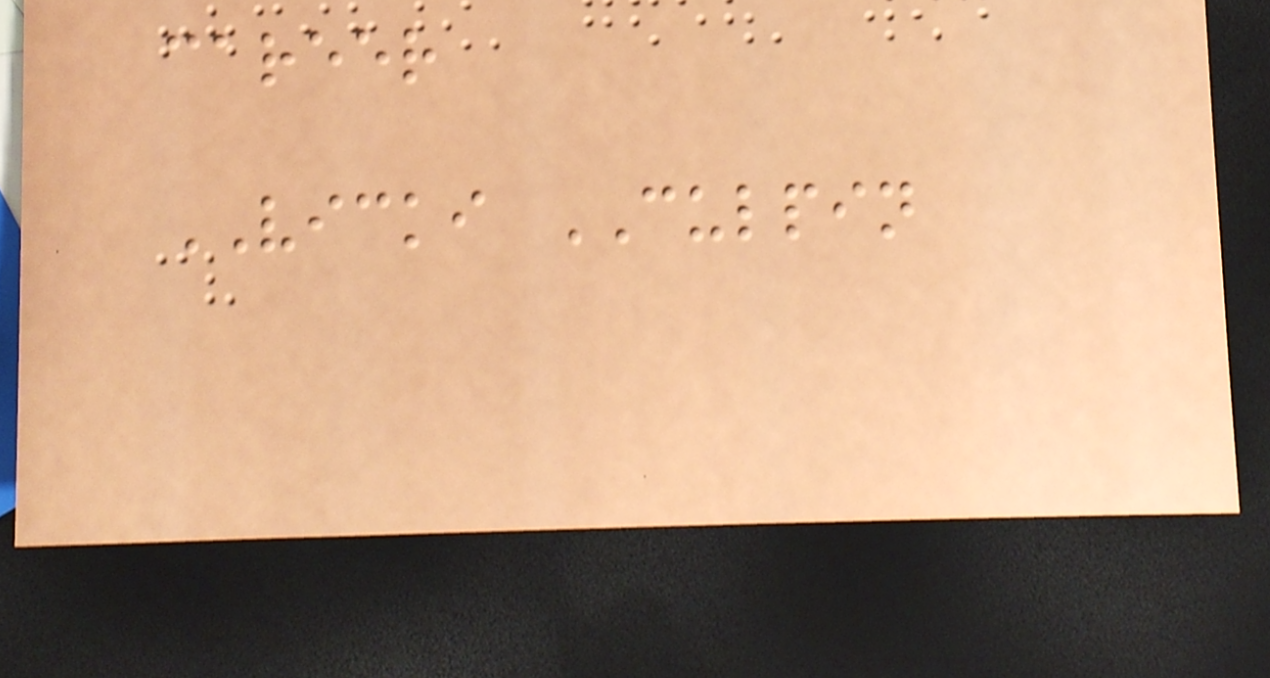career
VICKI CULPIN
